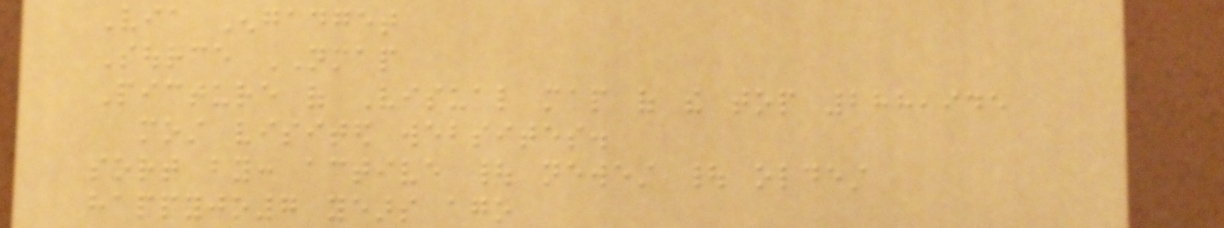Via Engadget
Source NMAP
Picture of Visual map of the top 288,945
most visited websites.
sort by: active | newest | oldest
happyjo7 years ago
